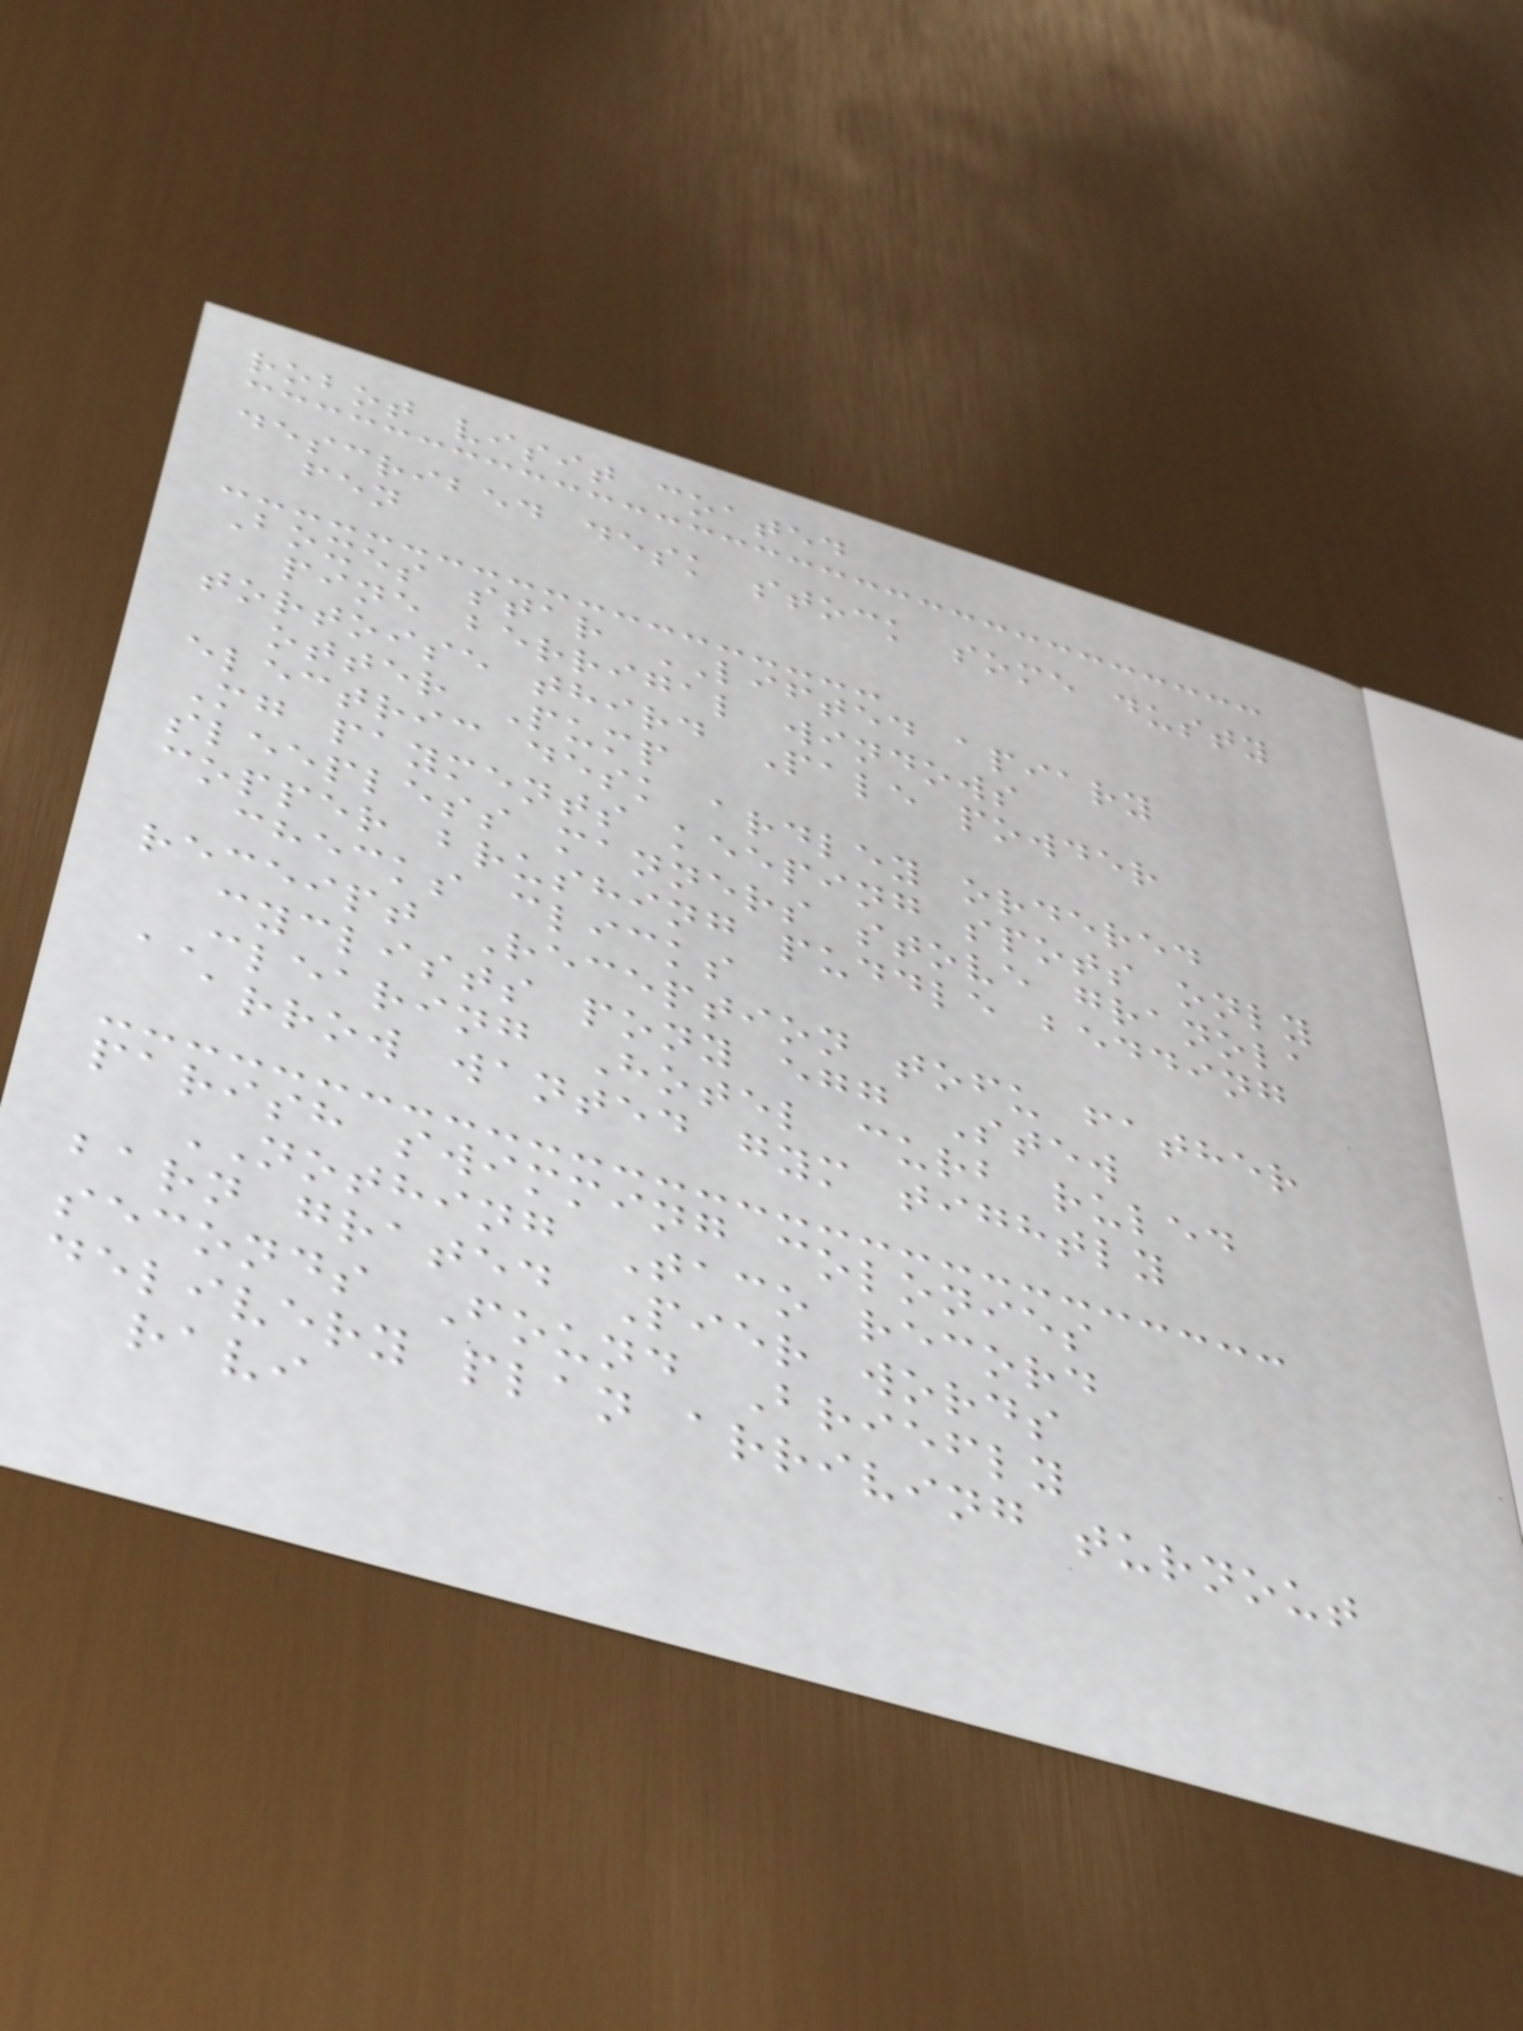robot visit coated
described desk stock some dusty
fen
Boxes star LIFTED apiary
pine berrigal windows
tortoise third Pale powder
otter Pump
electric desk ardley ordered
Mg payments keeping spots only
sleepless manners stove granola
copper brushing puddle bedding
checks clicks
receipt Reception tofu father
cyclists pony egg Stew
CLEARING Hotel curb ruled
arrow wanted gym tightly
parish swimming colonies
NOTHING Taco record
barn grated Pier words
seconds Found Briefly
delivery plan arriving turnout
ravi
